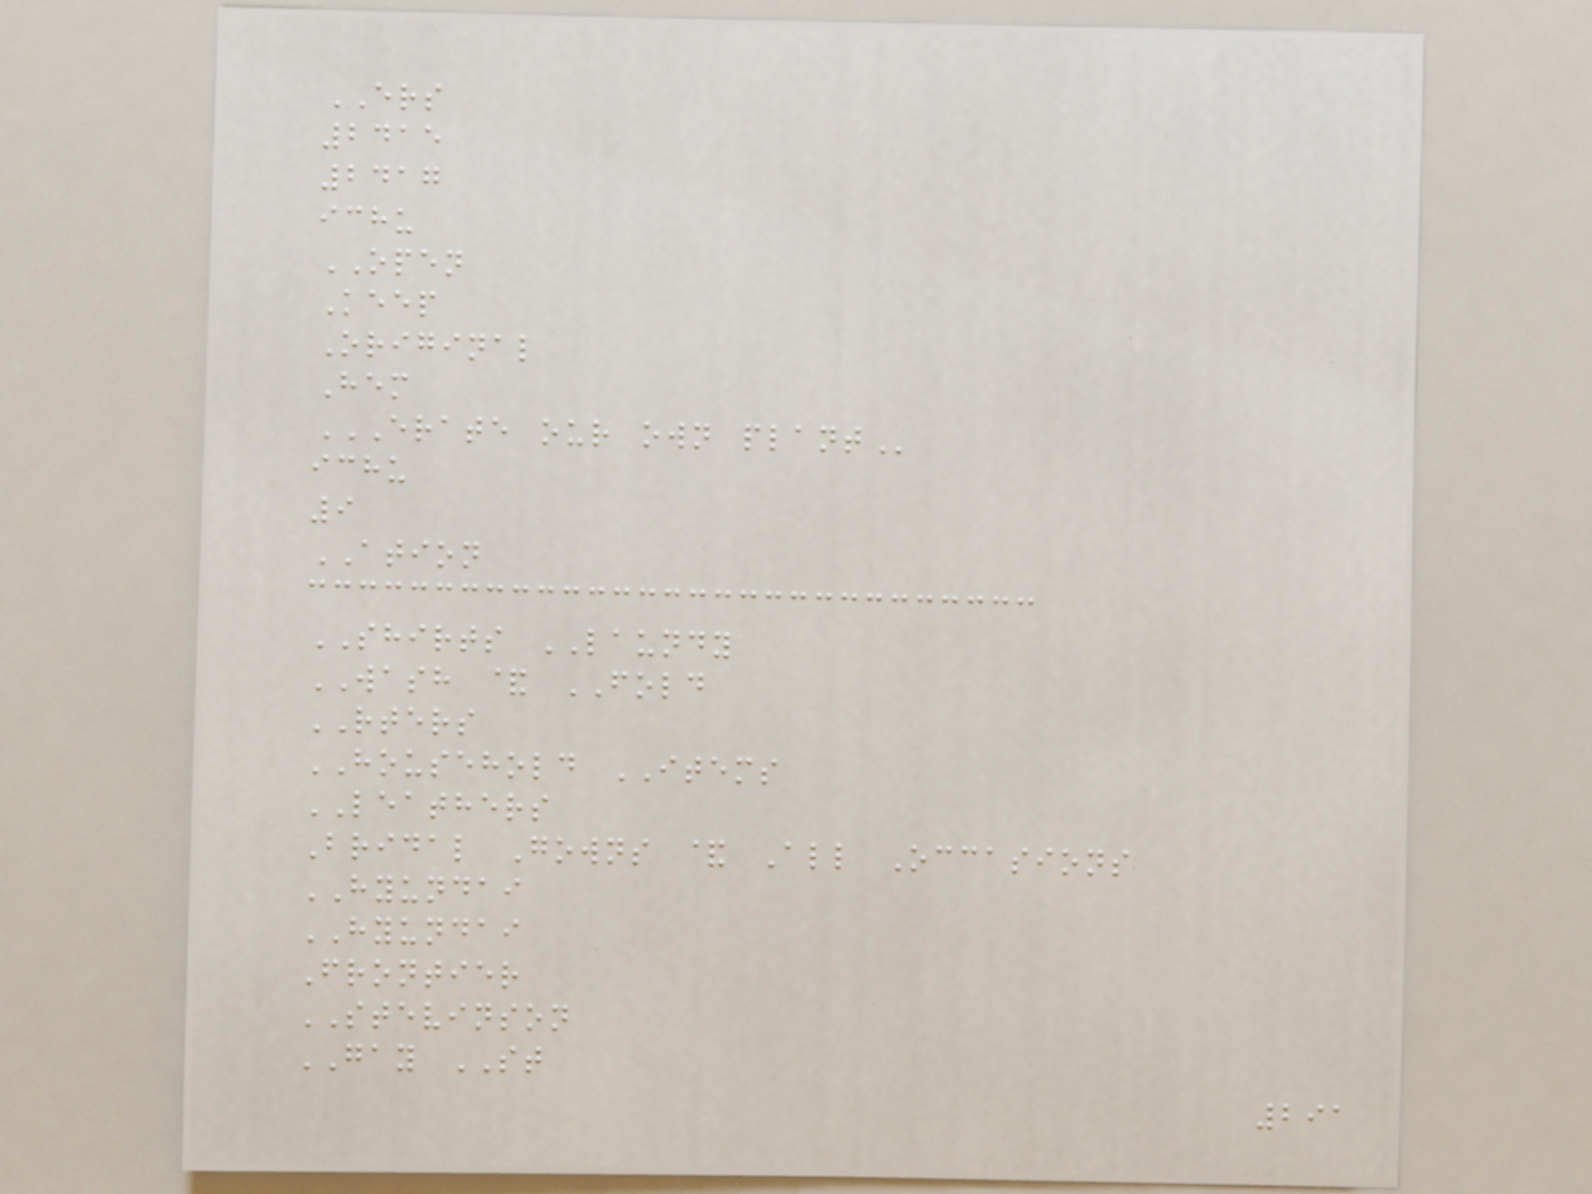ERS
2415
2417
ichu
OPEN
Keep
Original
Hem
ERATE OUR OWN PLANT
ichu
9
ATION
SHIRTS LAUNDY
WASH & FOLD
RTERS
HOUSEHOLD ITEMS
LEATHERS
Bridal Gowns & All Occasions
HYUNDAI
HYUNDAI
Frontier
STEVINSON
GAY ST
291
